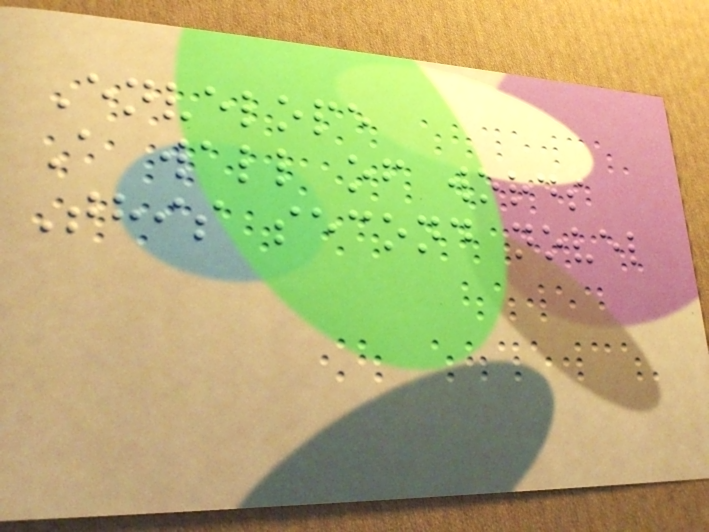Envelope
A wall of words
This second novel
